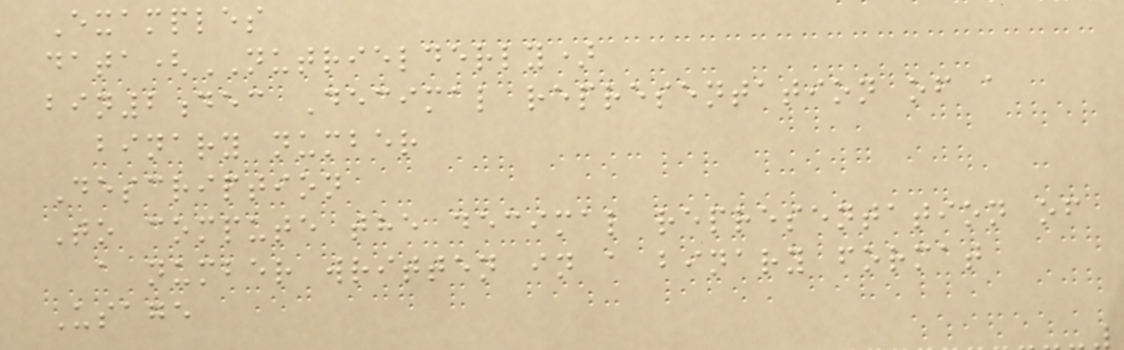Examples
data(NUTRIELDERLY)
bin2dec Decimal representation of a
binary number
Description
To compute the decimal representation of
a number written in a binary format
Usage
